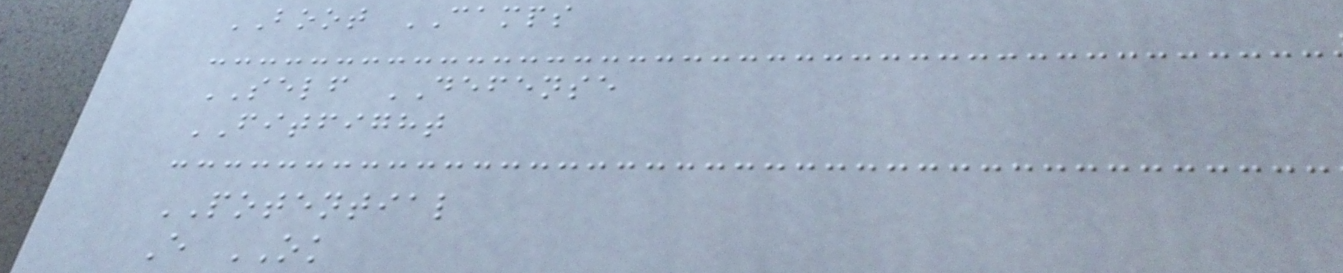BOOT CAMPS
SELF DEFENSE
FITFIGHT
POTENTIAL
E OK
